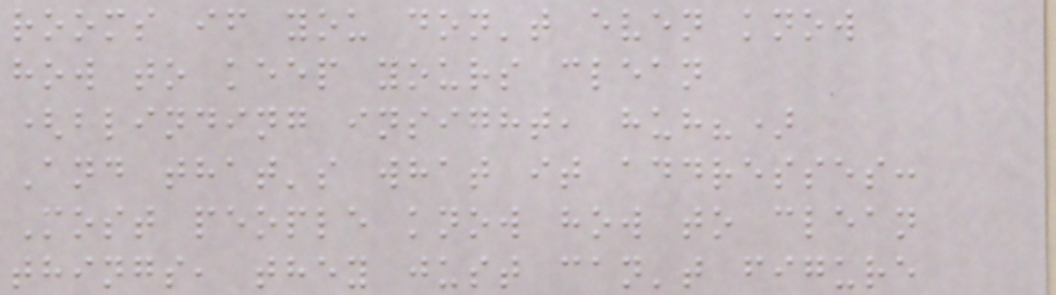rooms if you don't even know
how to keep yours clean
(blinding insight, huh?)
And that's what it addresses:
Most people know how to clean
things, they just can't figure
